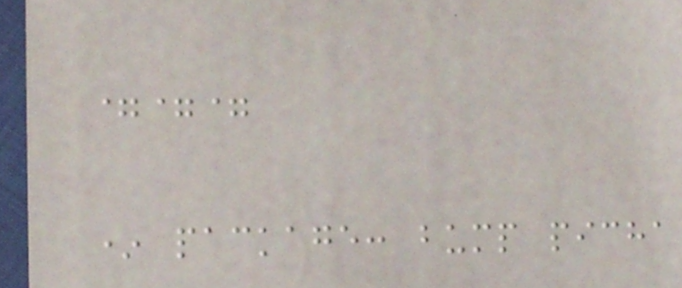===
* package: bump picha
